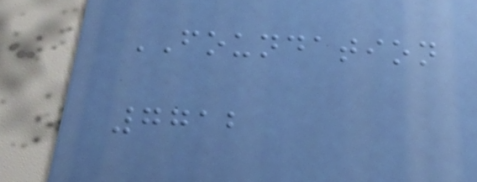FOUNDATION
7712
